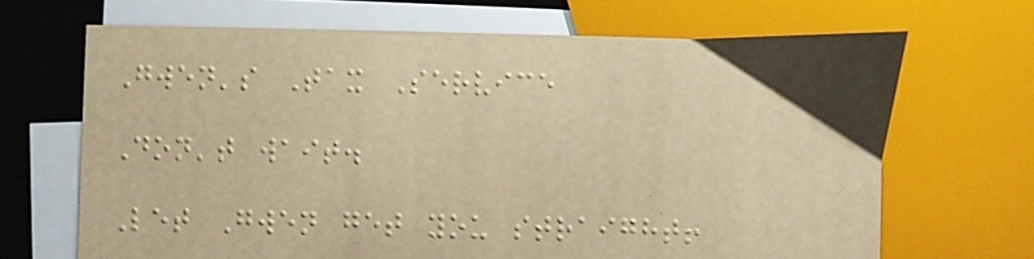Gwen's Tax Service
Don't wait.
Let Gwen get you straight!
